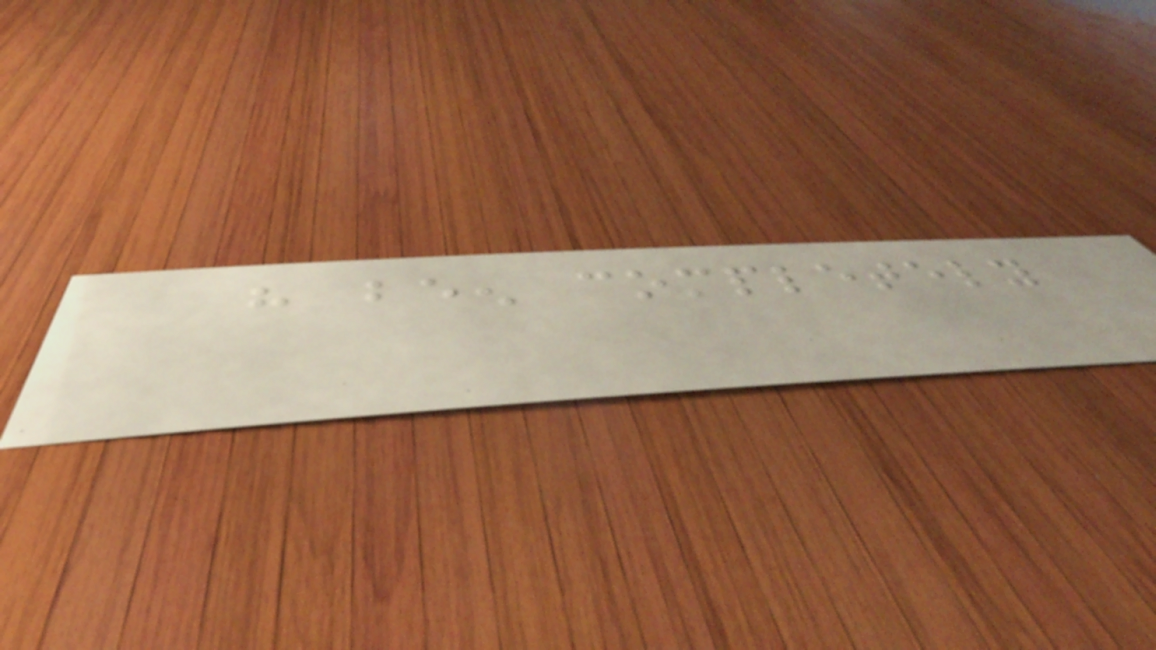have been completely
